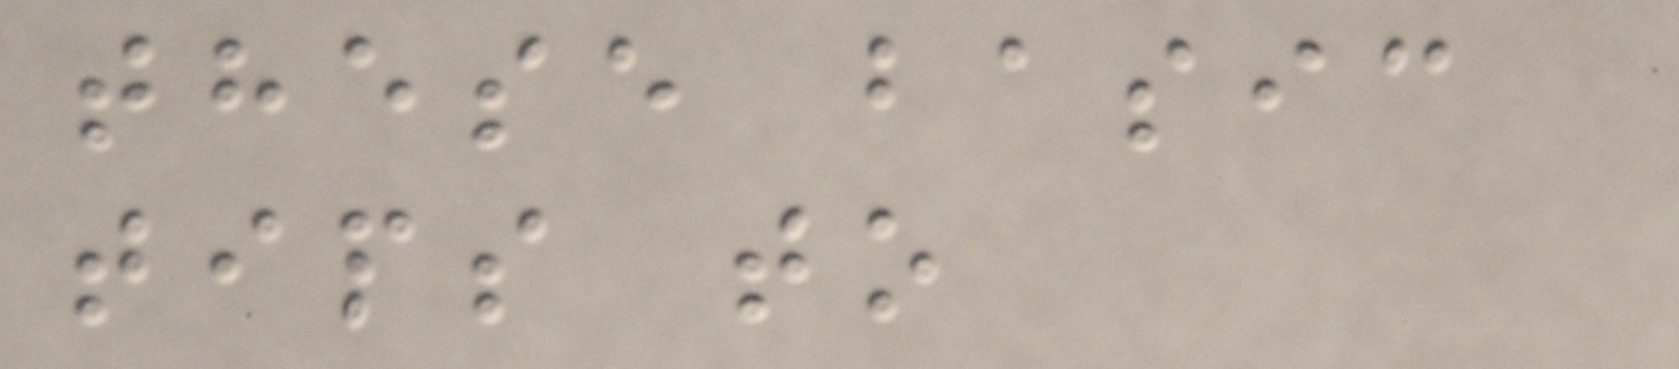these basic
tips to
